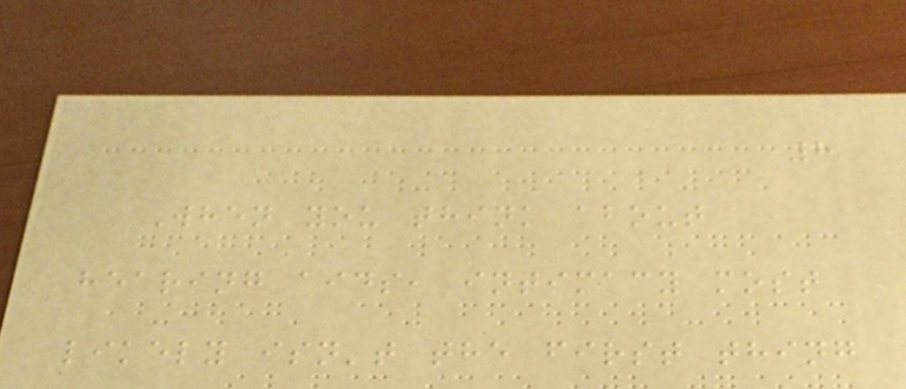8
When you think about
hearing aids, intimacy most
likely isn't the first thing
